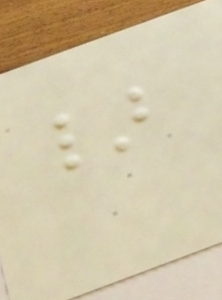}
